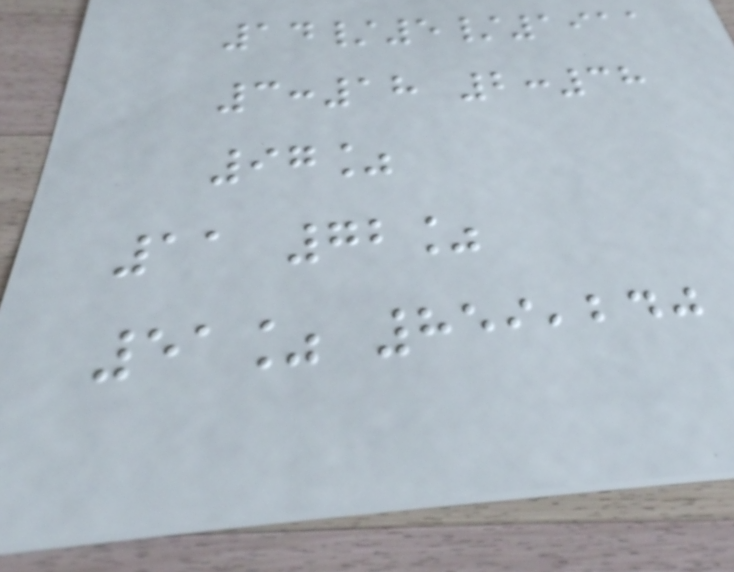14/5/1911
3:18 2:38
97%
11 72%
51% 859,240
